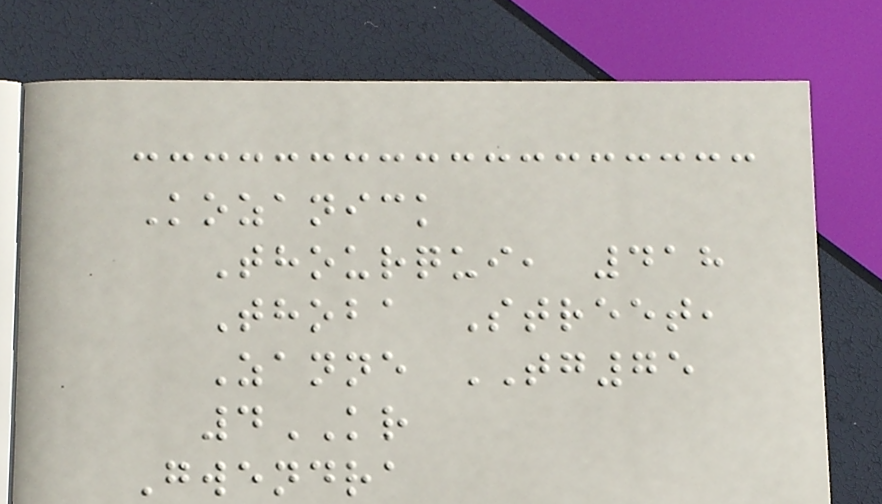Kozanick
Thourqui, 418
Thoba Street,
Zanne TG75
4KR
Gwendra
